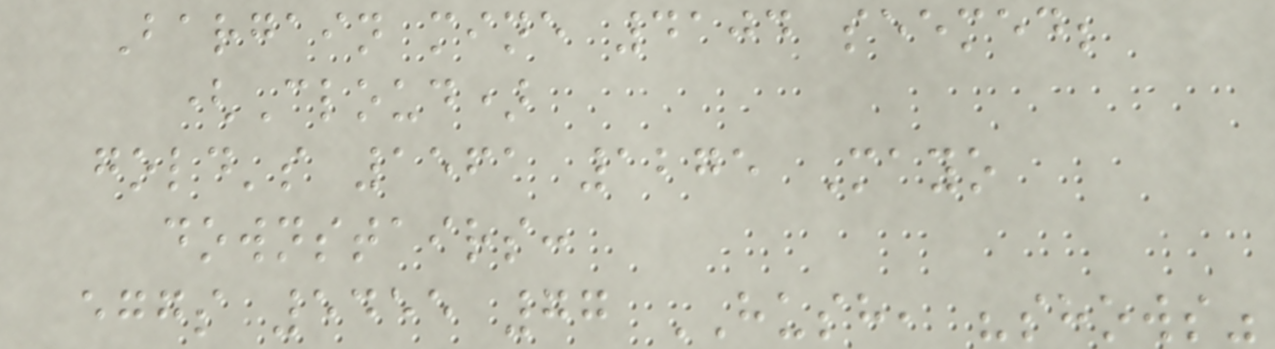Bargain mine 4104 seemed;
(Cloud)
gold's 1561 1275 Mayo
downstairs:
eggs 5455 77 HUSH, "shows"
